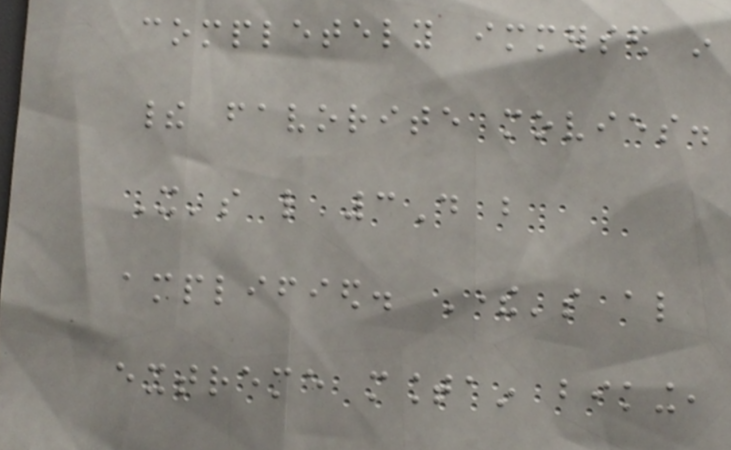completely immersed in
their favorite movies.
It's like 3D but
amplified. There's also
extreme mountain biking,
